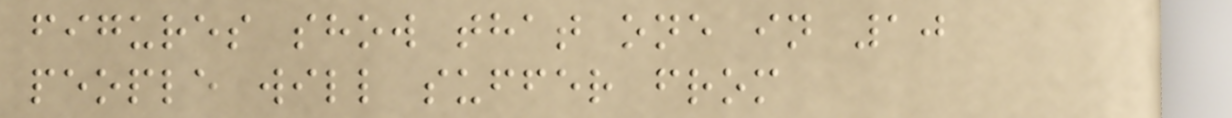figures show that one in 10
people will suffer from
